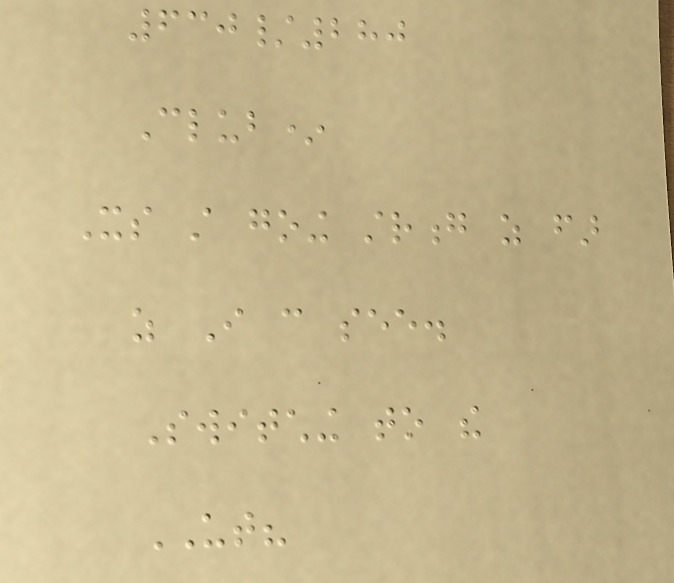630/280
Club*
Its still going strong as far
as I can see.
Switching to the
UT?
